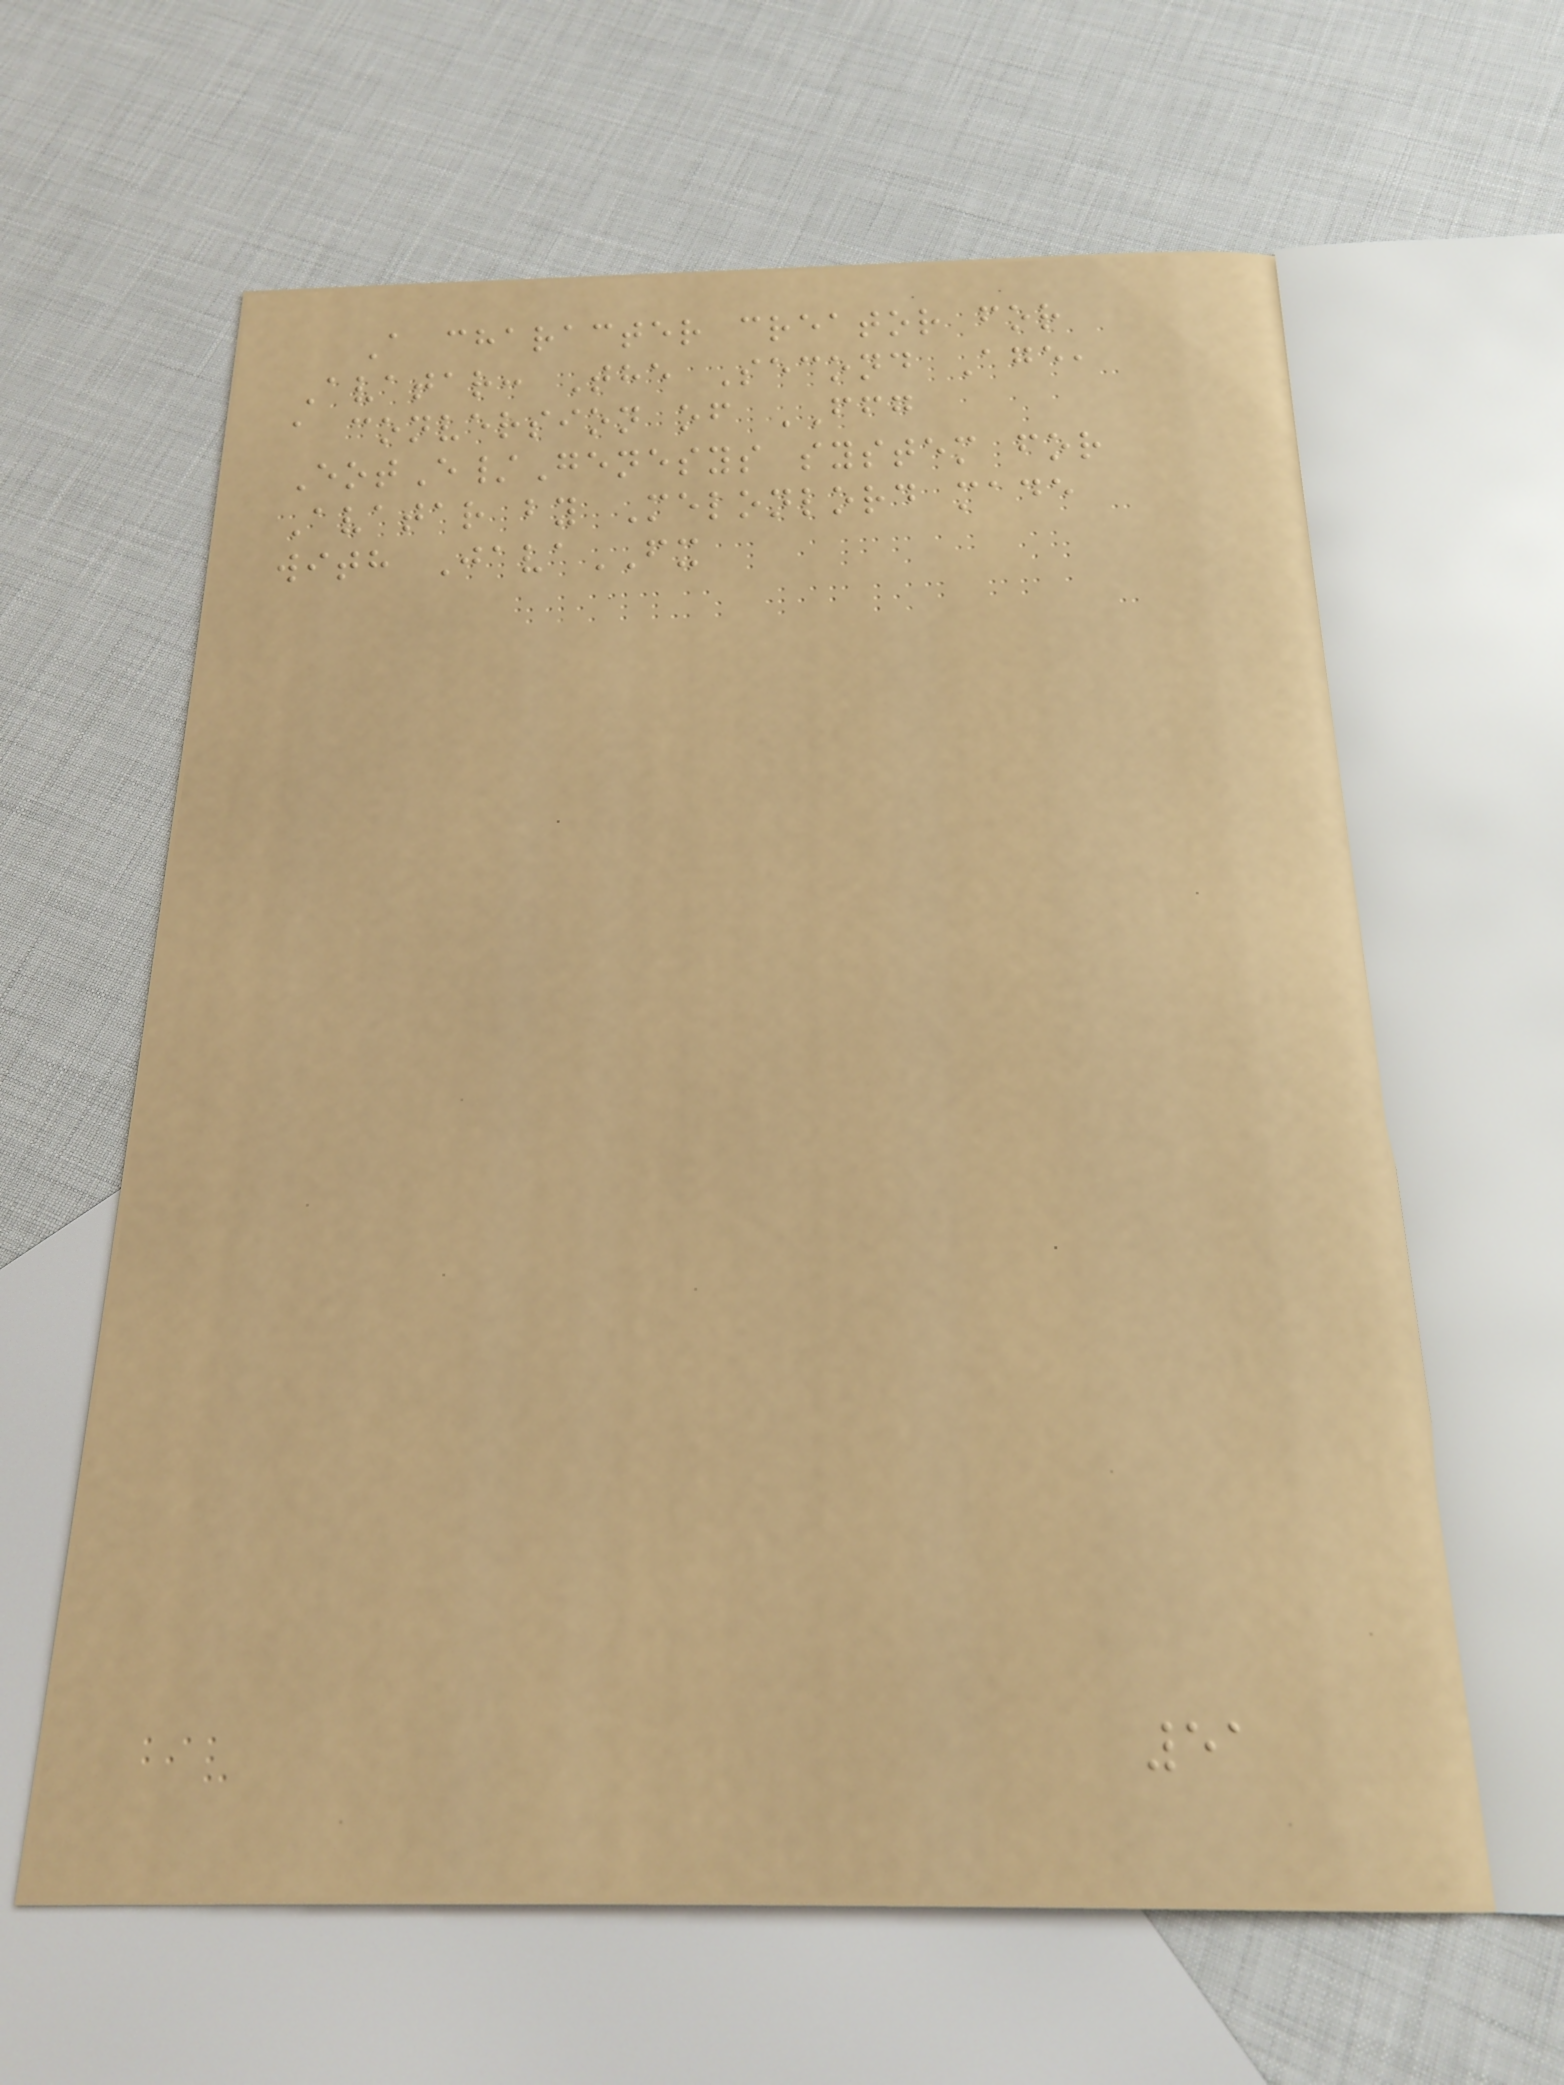A character creator for
Avatar: The Second Age,
a conversion of FFG
EotE/Genesys system for
Avatar by Melonlord made
with JavaFX
51
